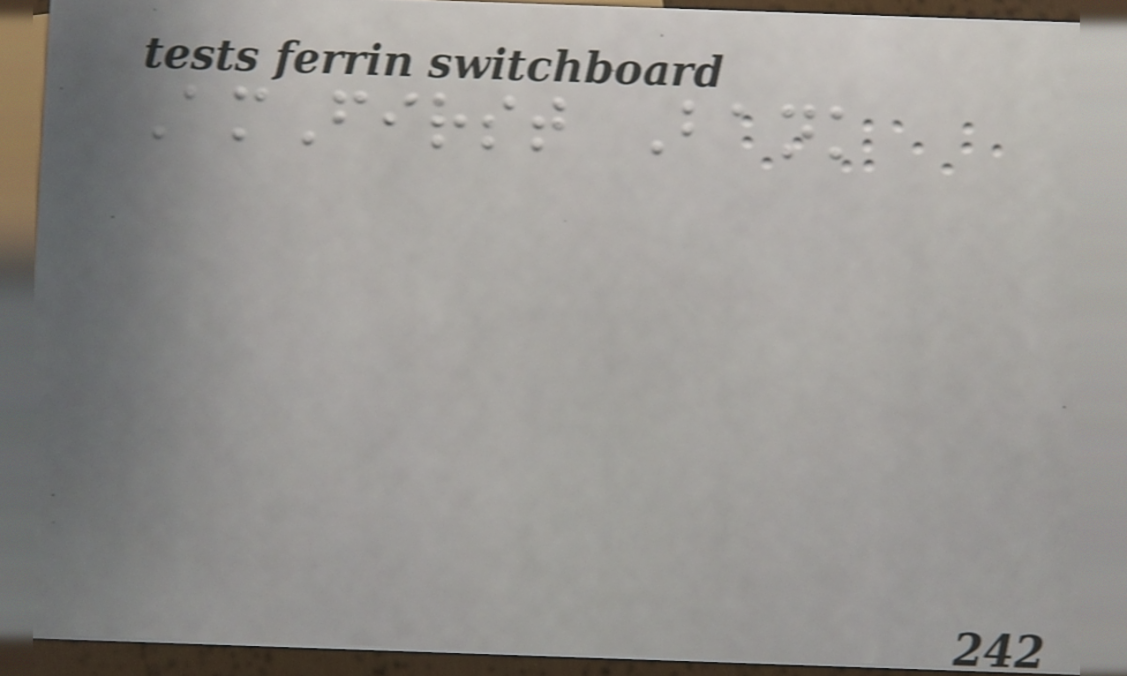AmFirst Bank
